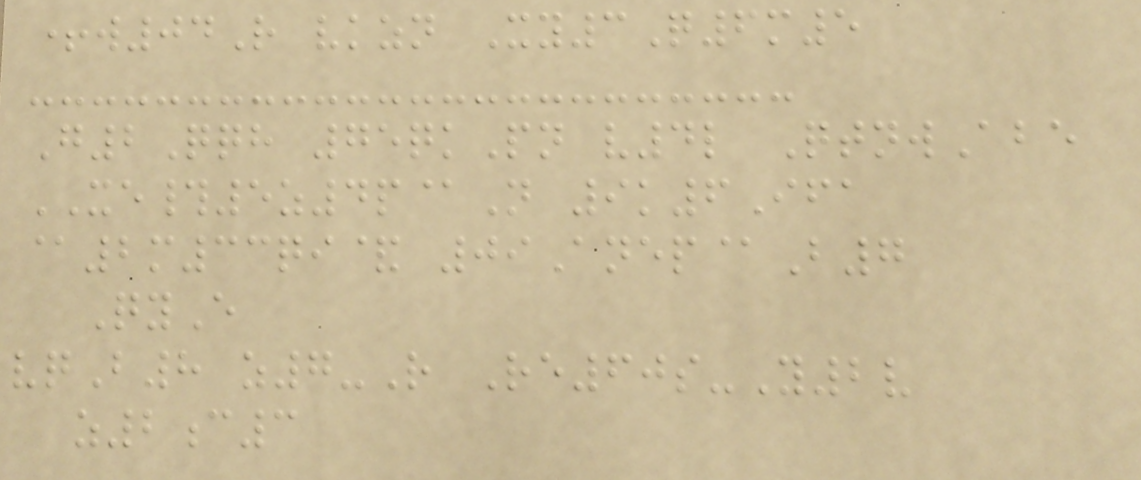+w04R vkzn Xy3Q6m5
G2Qqh 75qkPn v4l QtnwAbe
XE#5z4p@N 9k6Ifa
@2m33qi& 09Anep@B7
QyE
vqB8 z7-R Re60s-Y2v
z2c3
